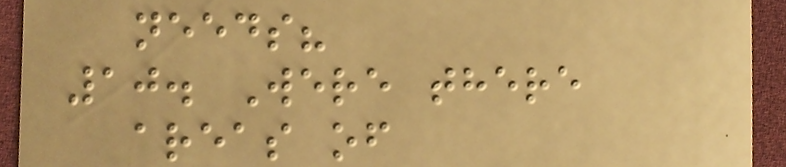needs?
10. Were there
areas of
